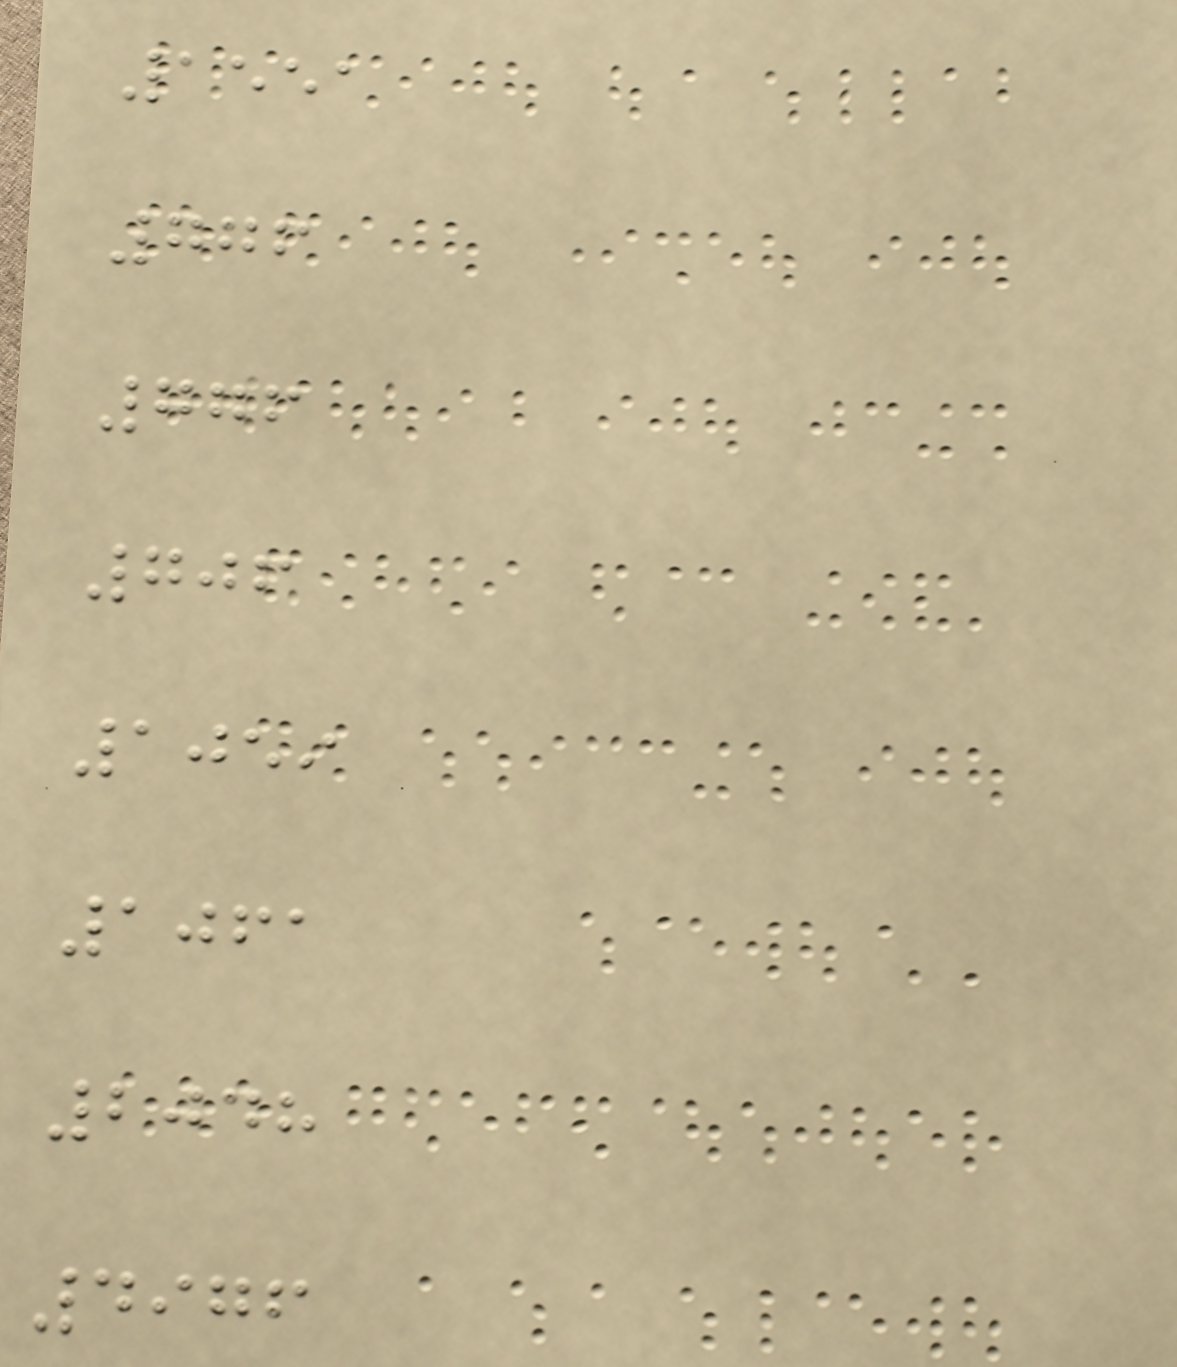1551
776
776
706
1059
1061
2048
4976
